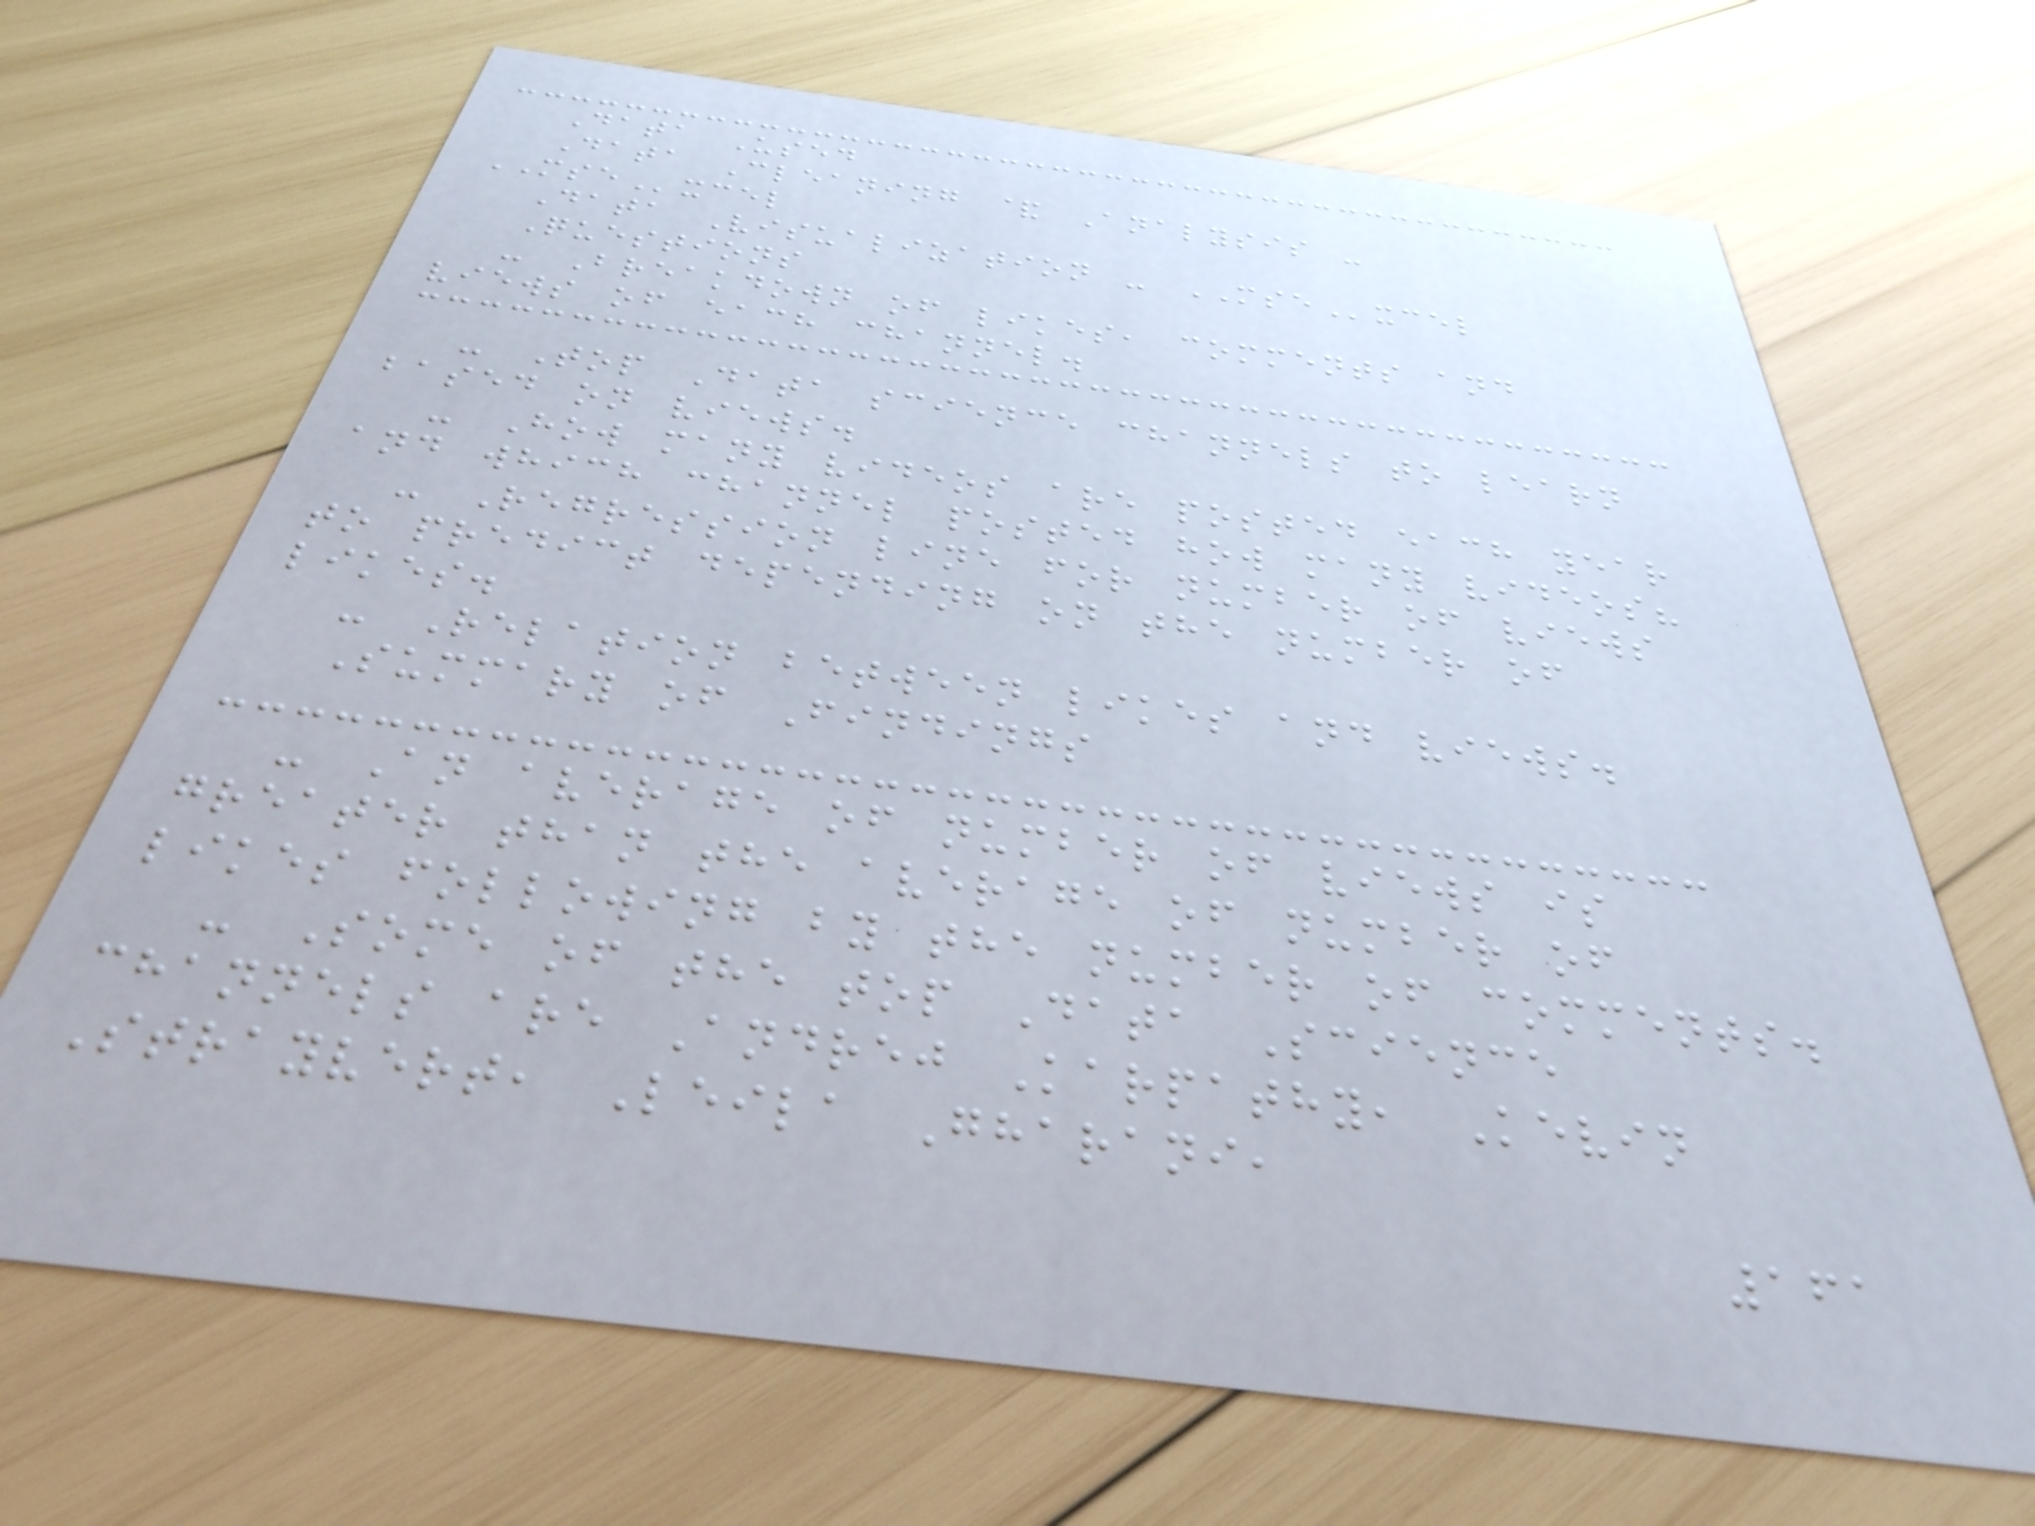Data Used
Data Cleaning & Analysis -
MSExcel
Data Visualization - MSExcel
Questions
- Breakdown of likes, comments and
views of each channel.
- Top Data science channels to learn
based on views.
- How many videos are posted each year
and which channel posted how many videos?
- Regression line for number of views
to predict depending on the number of
likes.
- Relation between likes and views.
Summary of Findings
- An average of number of views is
greater than the average of number of
likes following by the number of comments.
- Some of the top Data Science
channels are Andrej Karpathy, Kevin
Strayvert, Leila Gharani,
161
